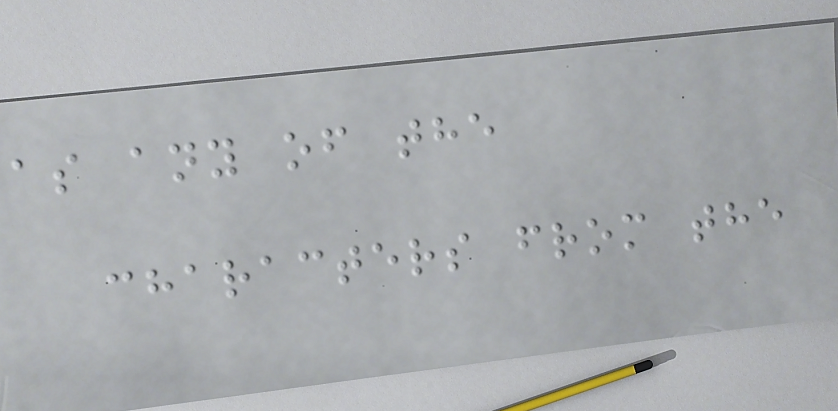as any of the
characters from the
